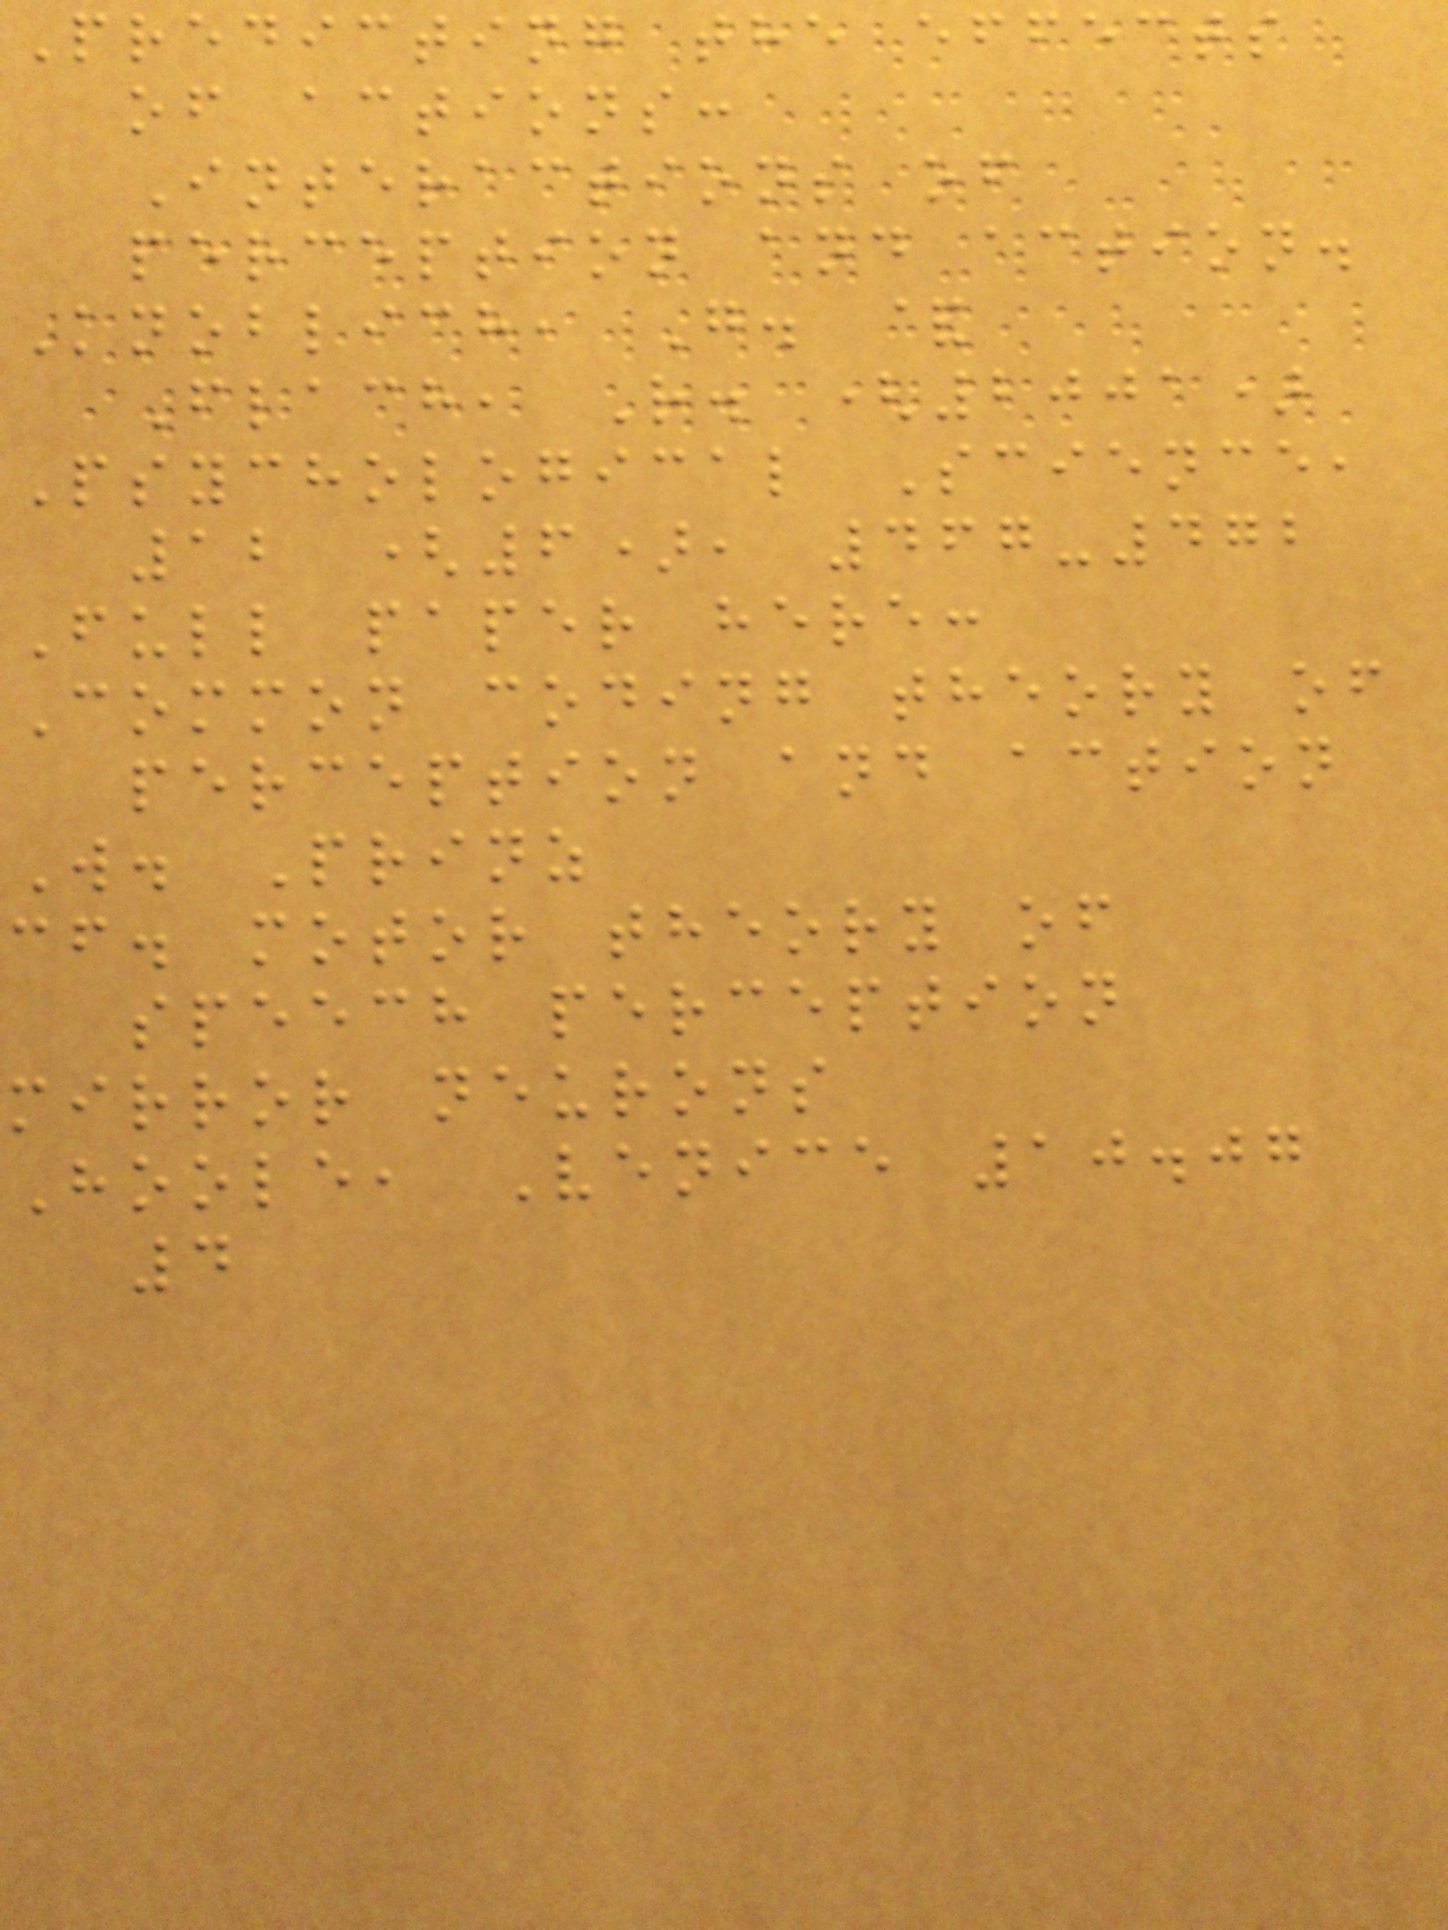Predicting the effects
of actions:
Interactions of
perception and action.
Knoblich, G. &
Flach, R. (2001)
Psychological Science,
12 (6), 467-472
Full paper here:
Common coding theory of
perception and action
W. Prinz
cf. motor theory of
speech perception
mirror neurons
Hoole, Venice 10.07
4
